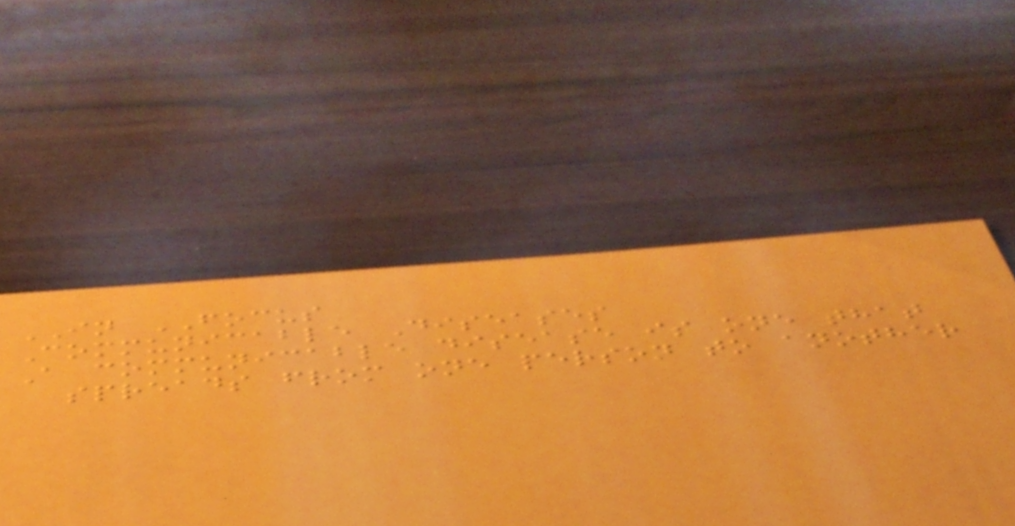IN FOCUS
Communicable Diseases
A communicable disease is one that
spreads from one person to another
